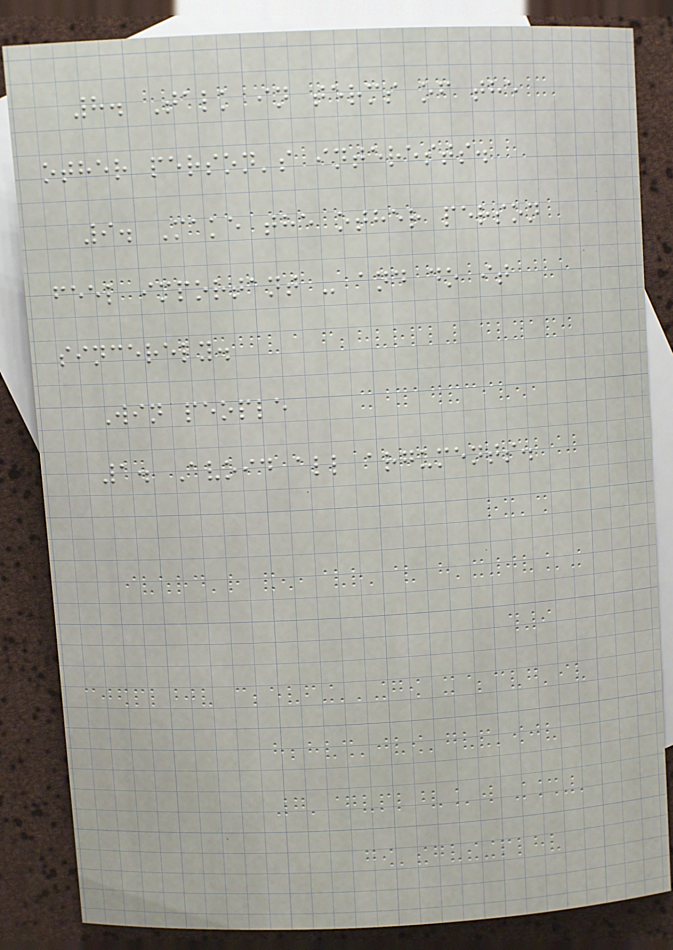8. Talk in terms of the
other person's interests.
9. Make the other person
feel important - and do it
sincerely.
Win people
1. Avoid all arguments.
